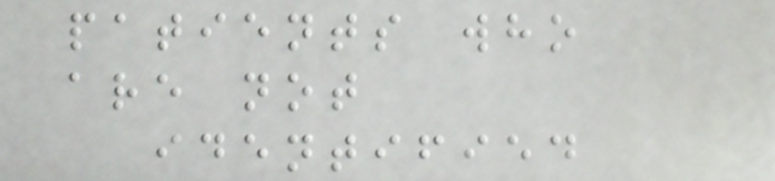patients who
are not
identified
